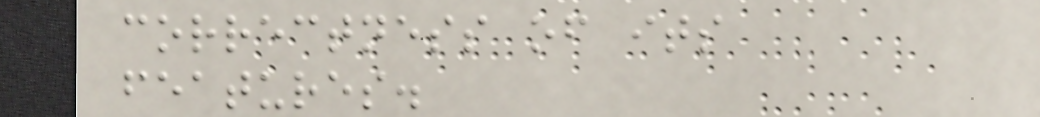correctness of its
features.
